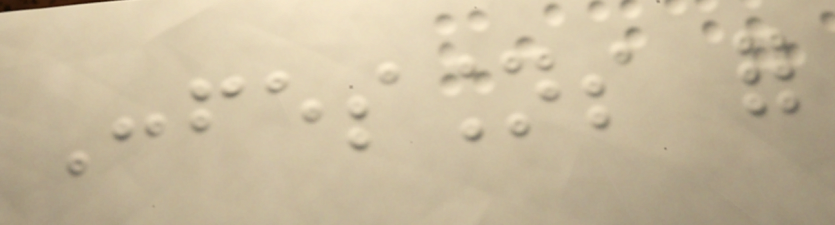Confessions for
